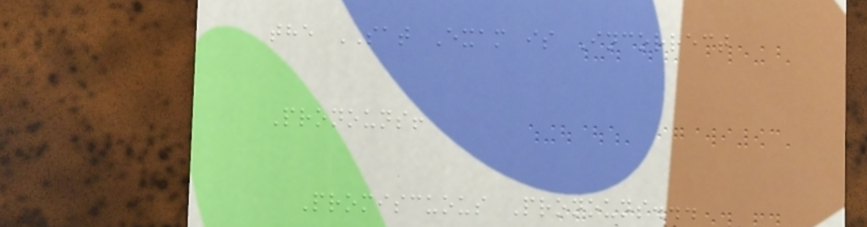the SAT Exam is Incorrect
Pronouns!
Promiscuous Pronouns...
